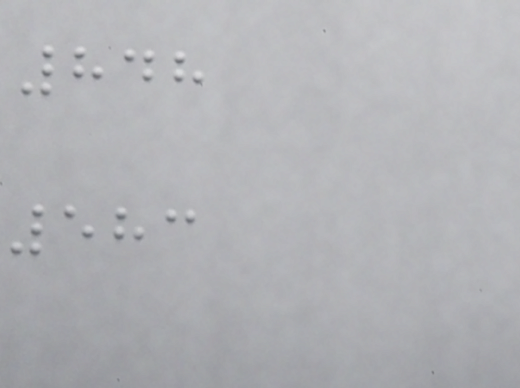848
583
